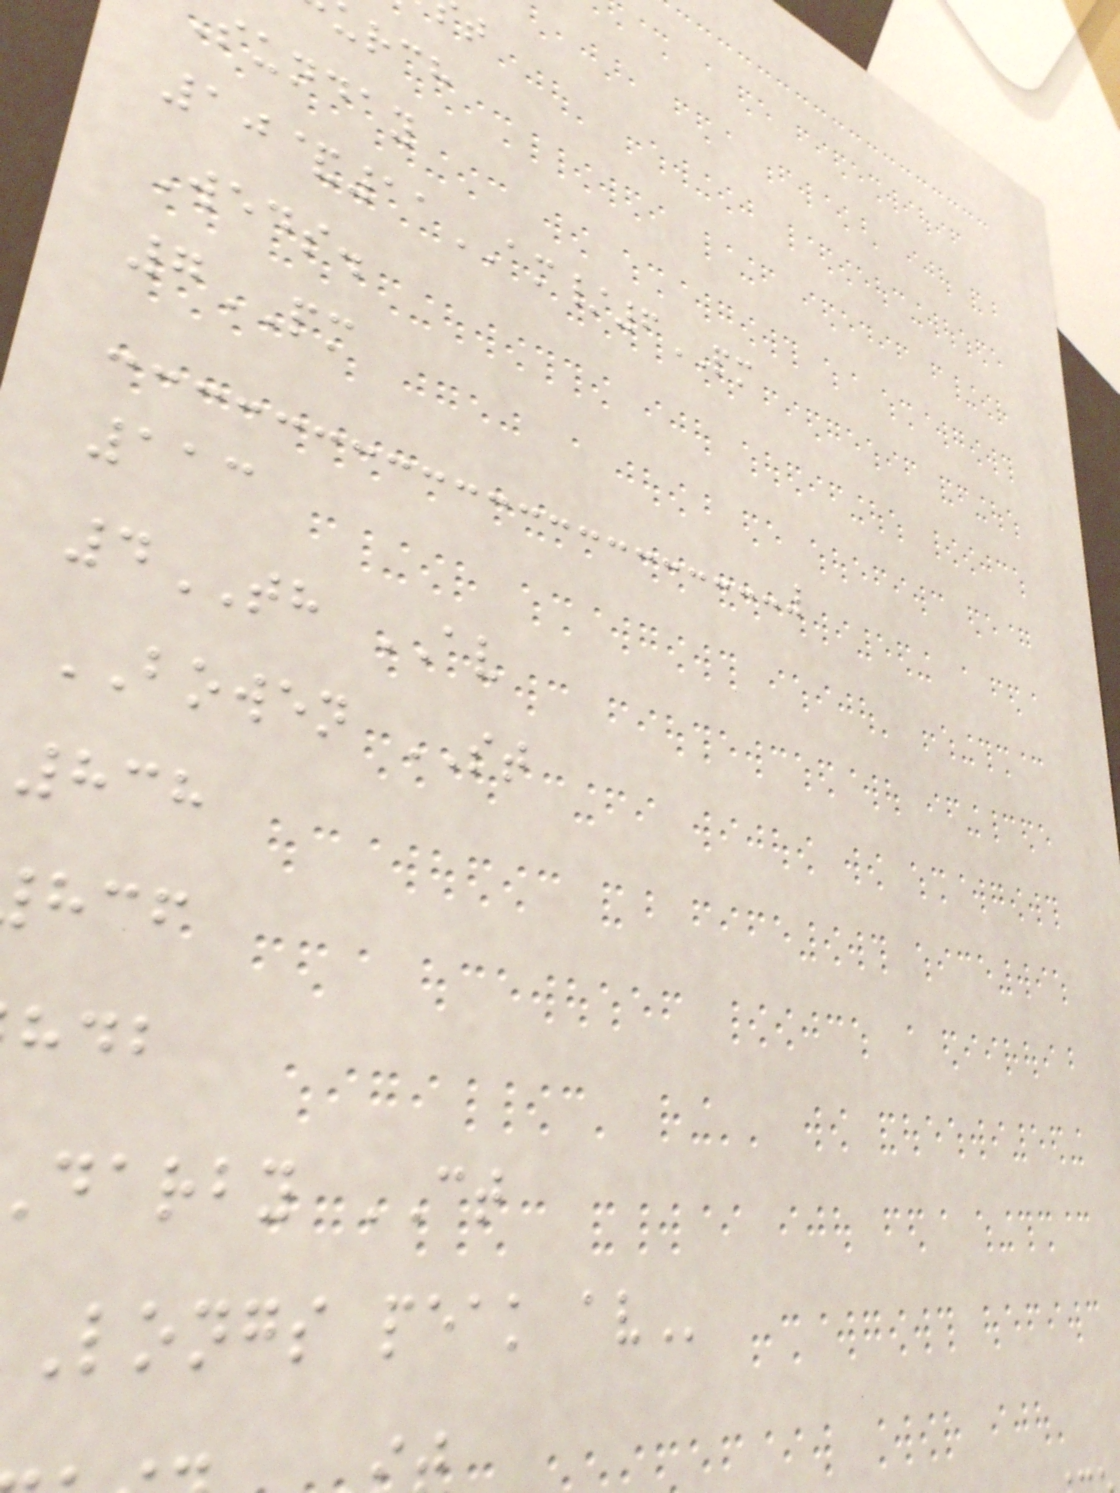urch
sunday
10&11AM/6PM
Weds.
7PM
113
4TH AV
BOWEN ST
838
darby CT
longs peak
